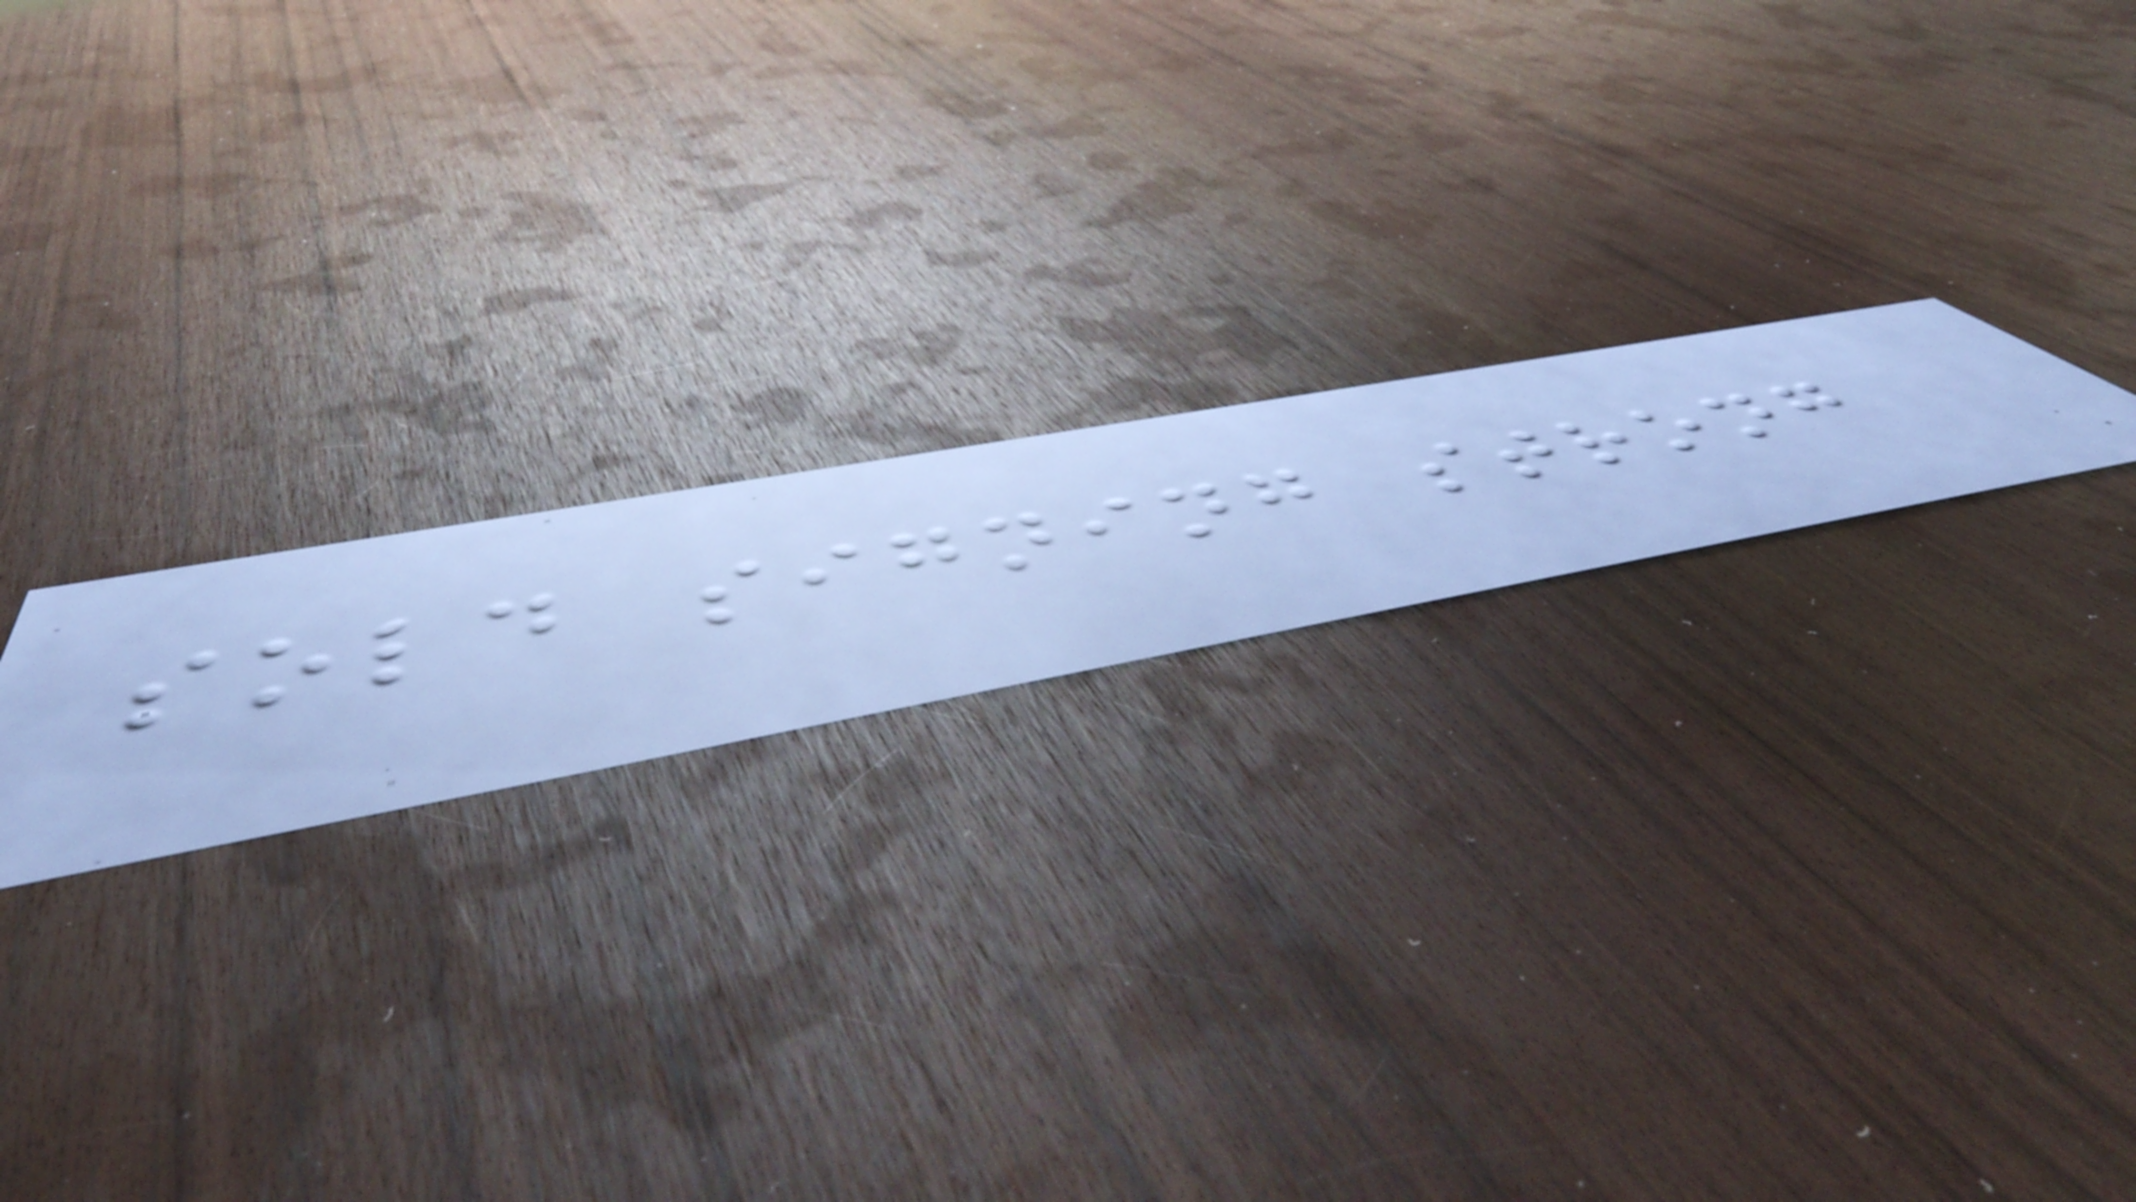sold signing strong
